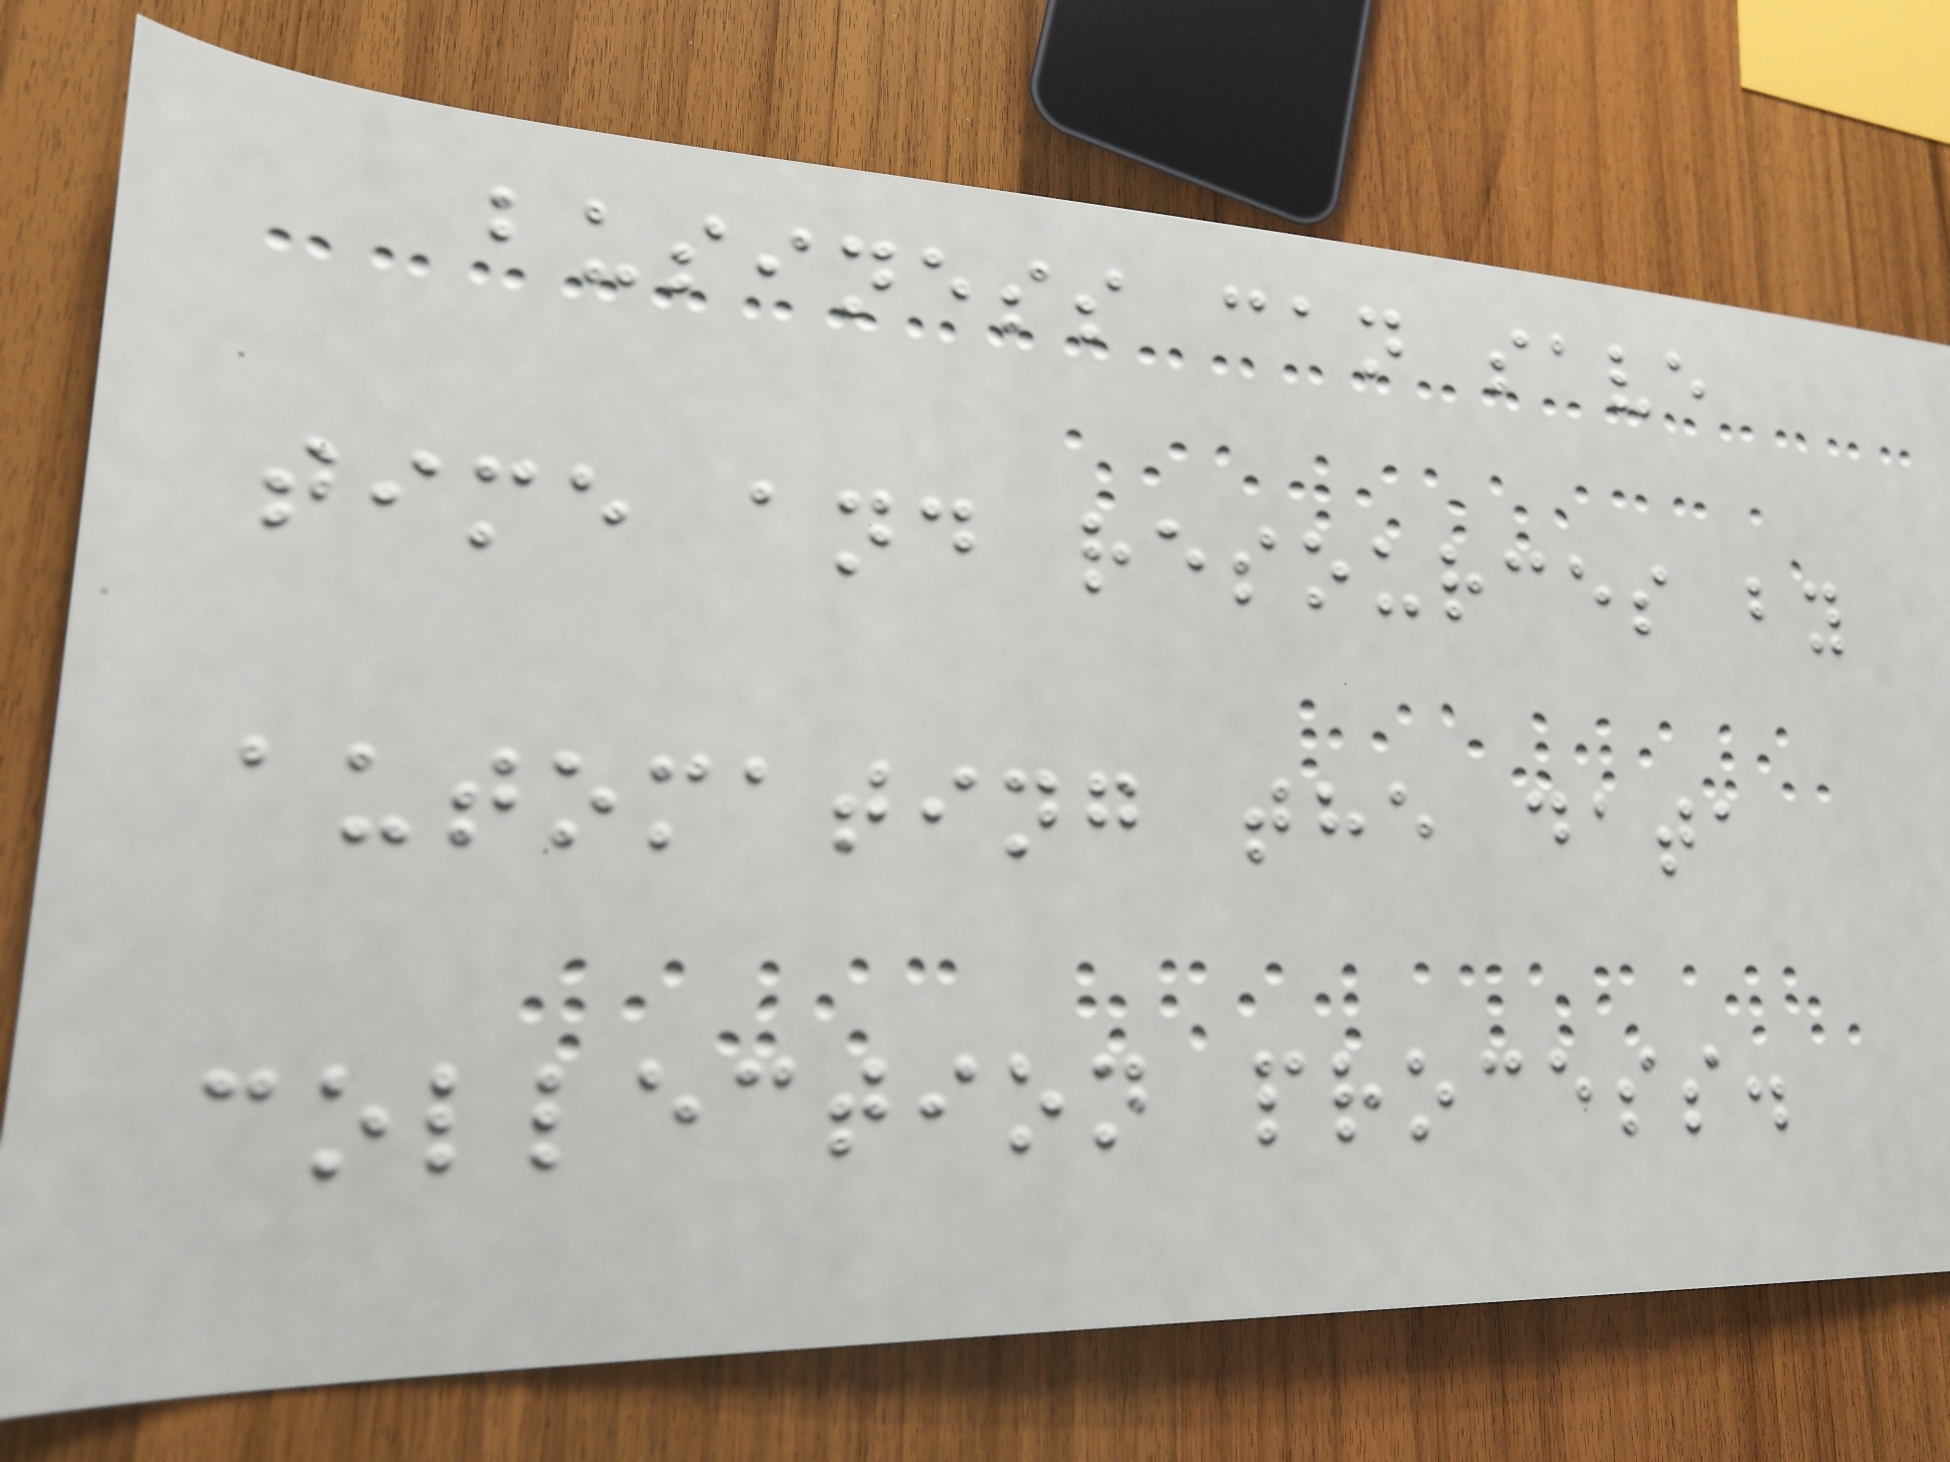business can save
time and resources by
automating the data
collection process.
